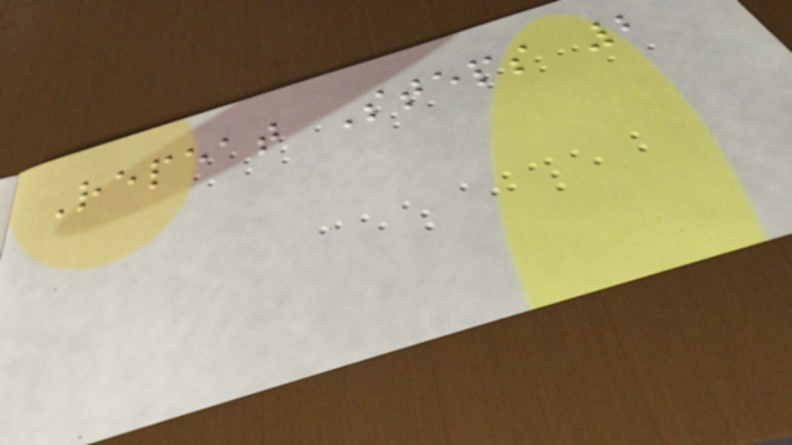Repeat Steps 2
